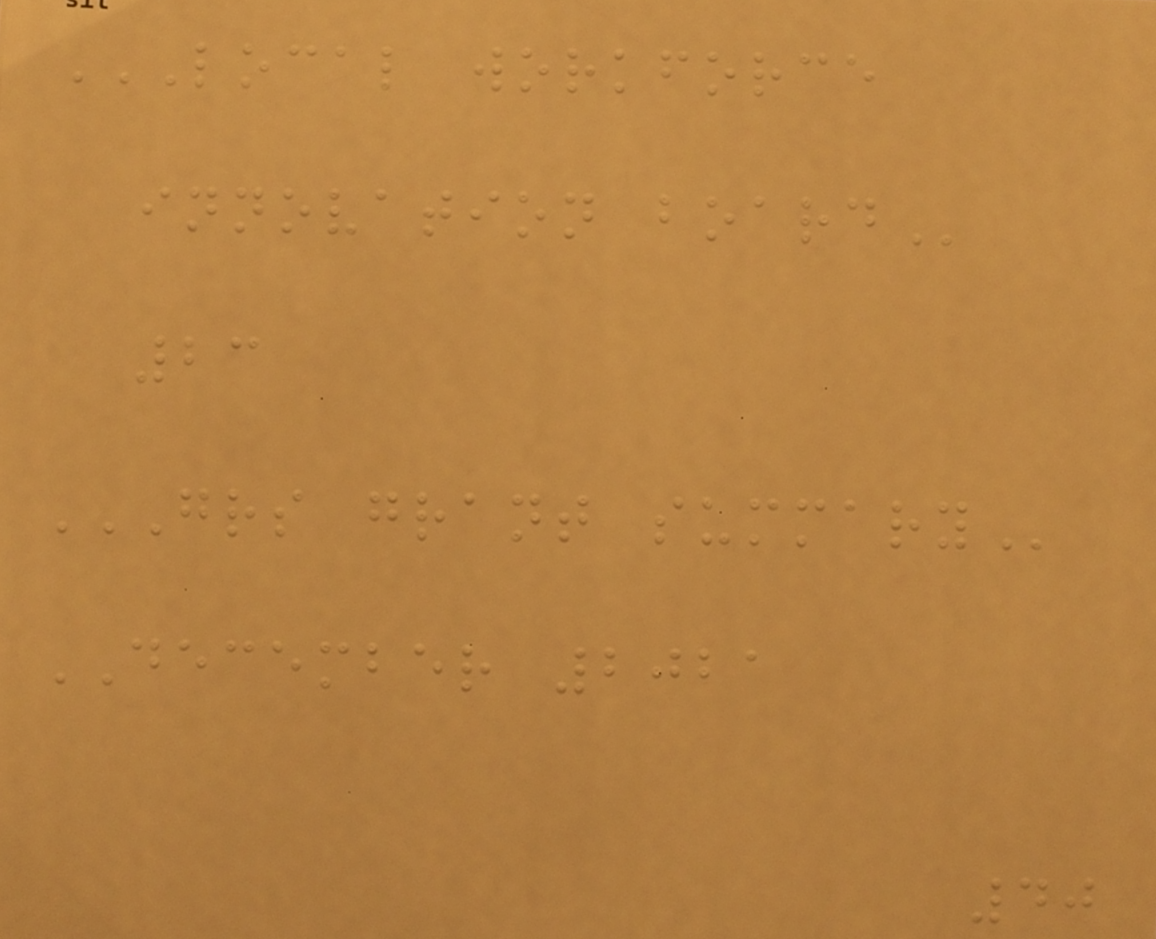LOCAL WORKFORCE
INNOVATION BOARD
23
GRS GRANT SUMMARY
DECEMBER 2021
40
